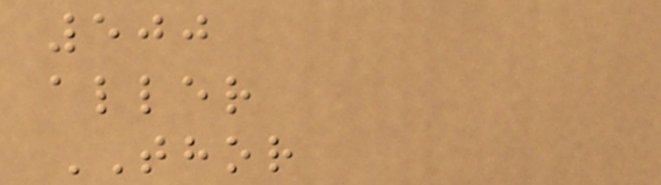500
aller
THOR
